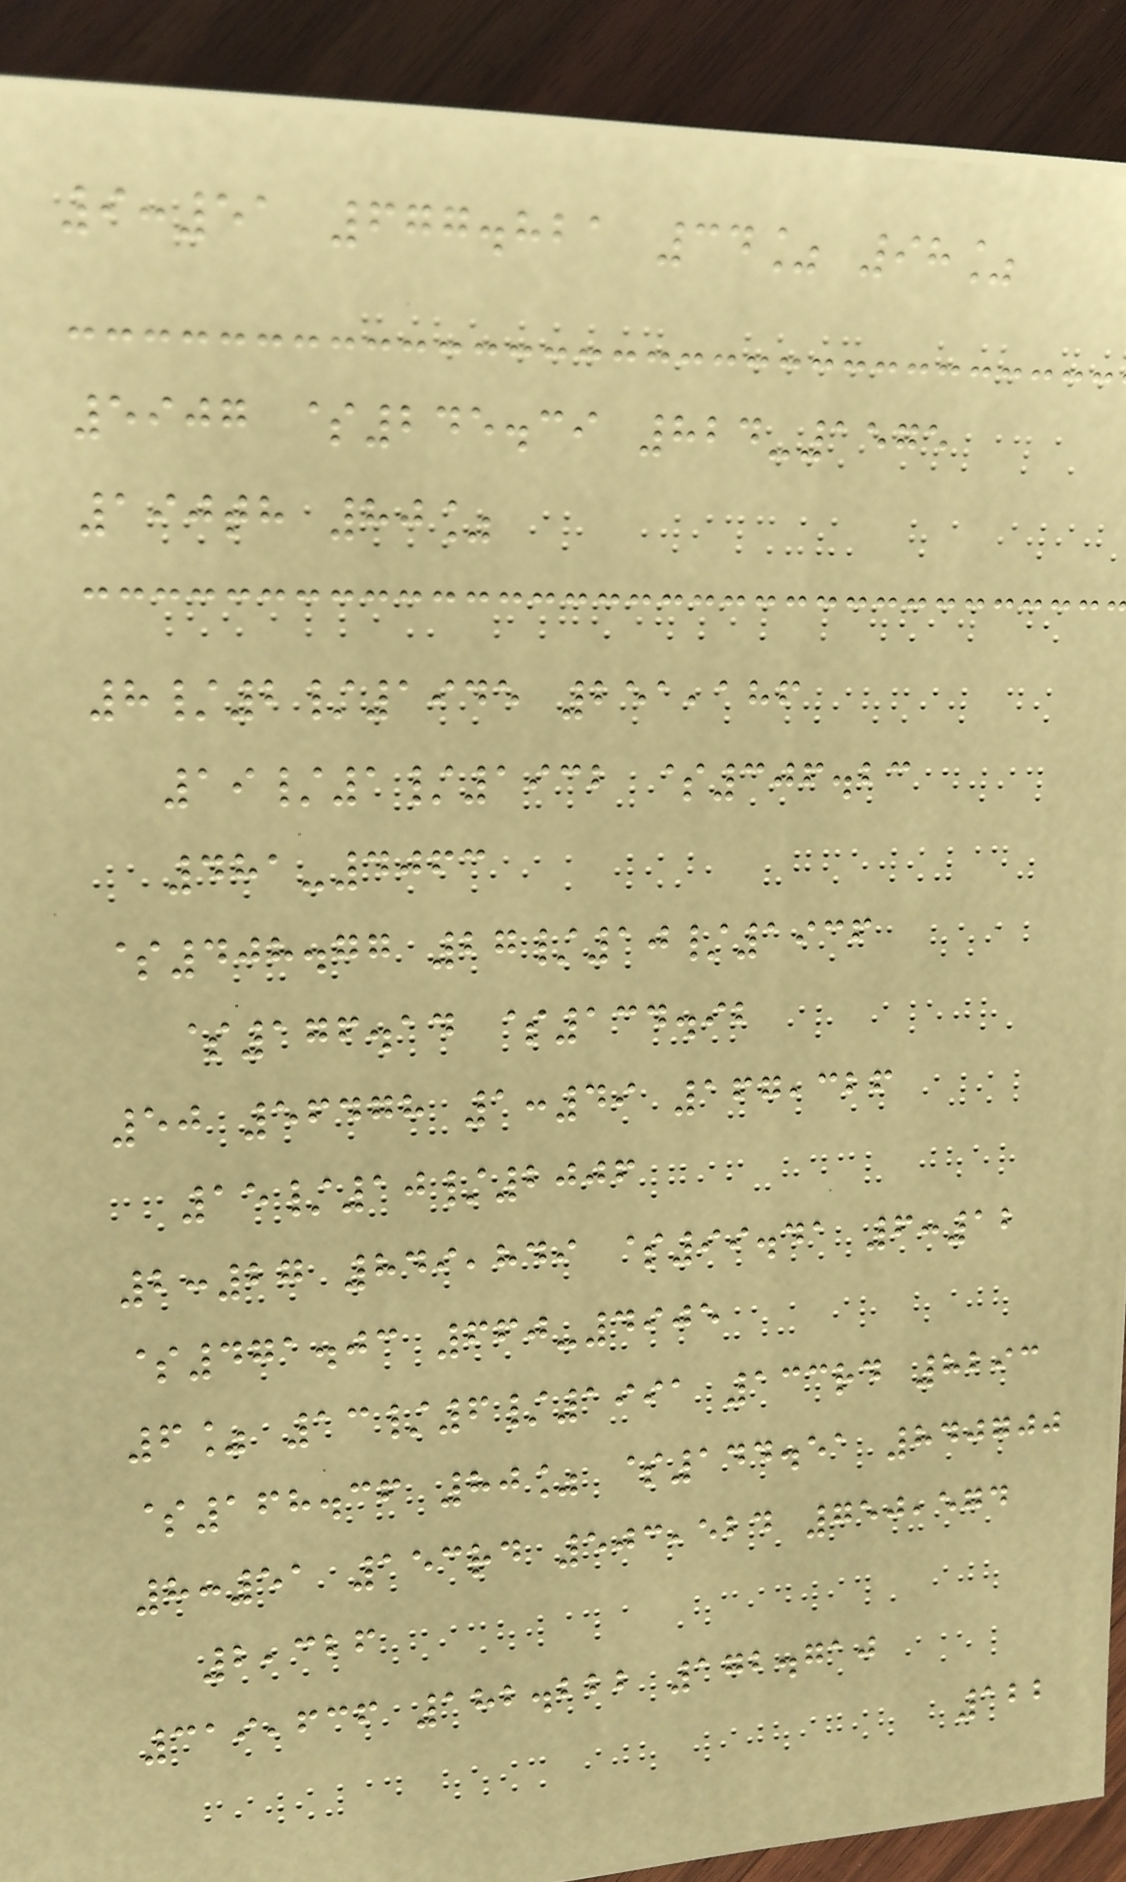9:51 677.821 34% 98%
5907 $245.39 824-1575
190th 80%
8/2/1945 251,186
19/1/1932 $306.23
481-4063
$408.77 27/10/1936
$176.14 $134.92
50 56478 1:49 167,326
15/10/2006
2:27 849,849 $99.41 6:12
$471.03 660-4905
6% 13/6/1991 133rd 8293
$168.36 80% $144.51 840700
8:51 153rd 503,524 750,574
2,326
319,636 182.222 172.710
122
